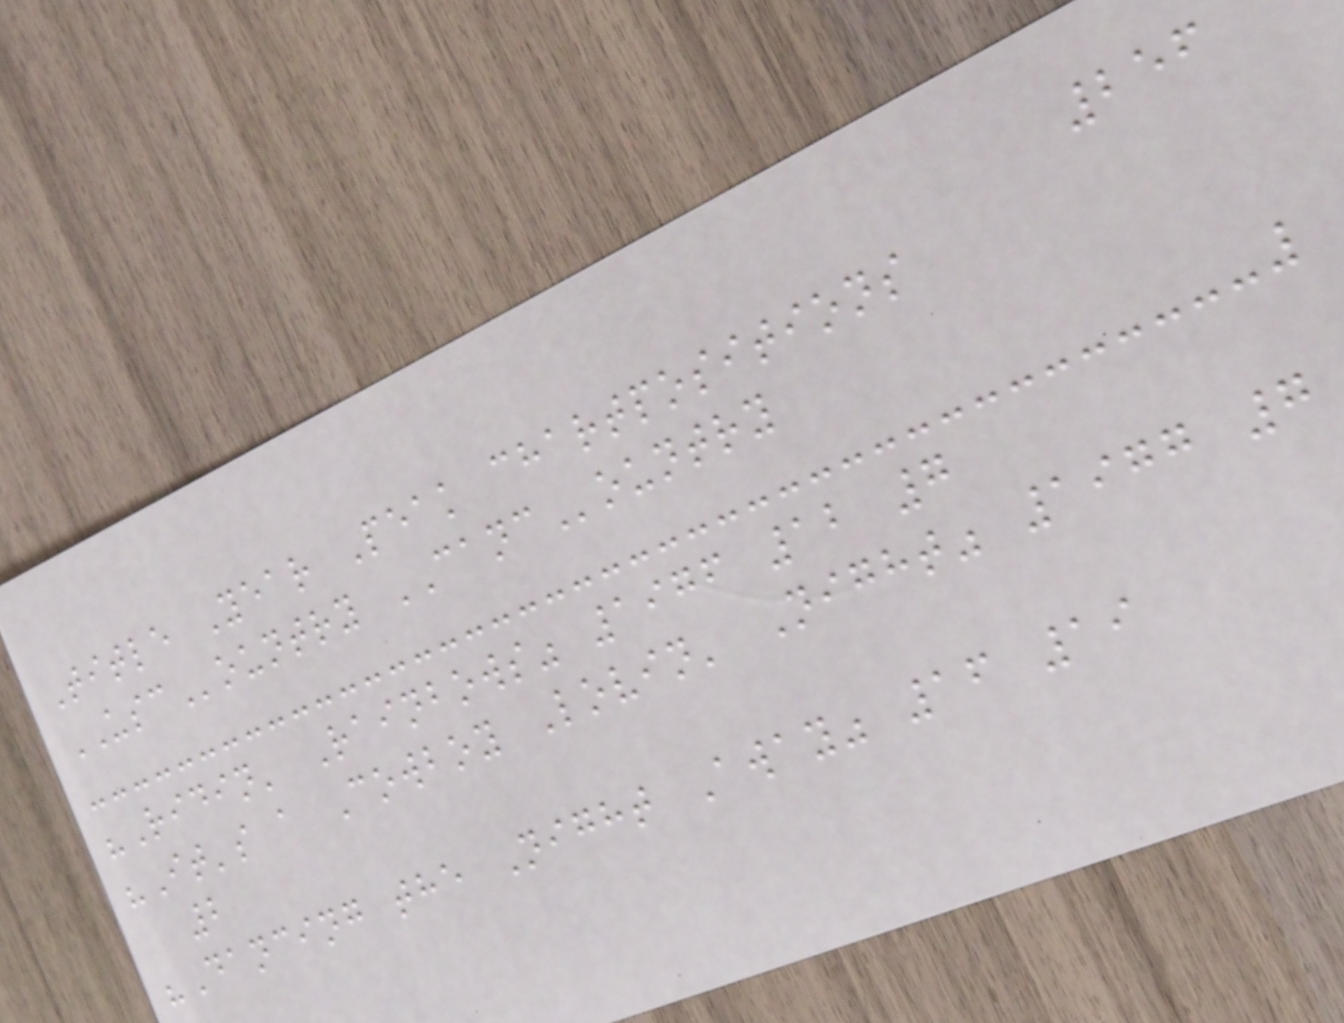256
Title Year Peak chartpositions
USCountry CANCountry
"Ridin' Rainbows" 1976 12 7
"It's a Cowboy Lovin' Night" 1977 7
2
"Dancing the Night Away" 16 19
